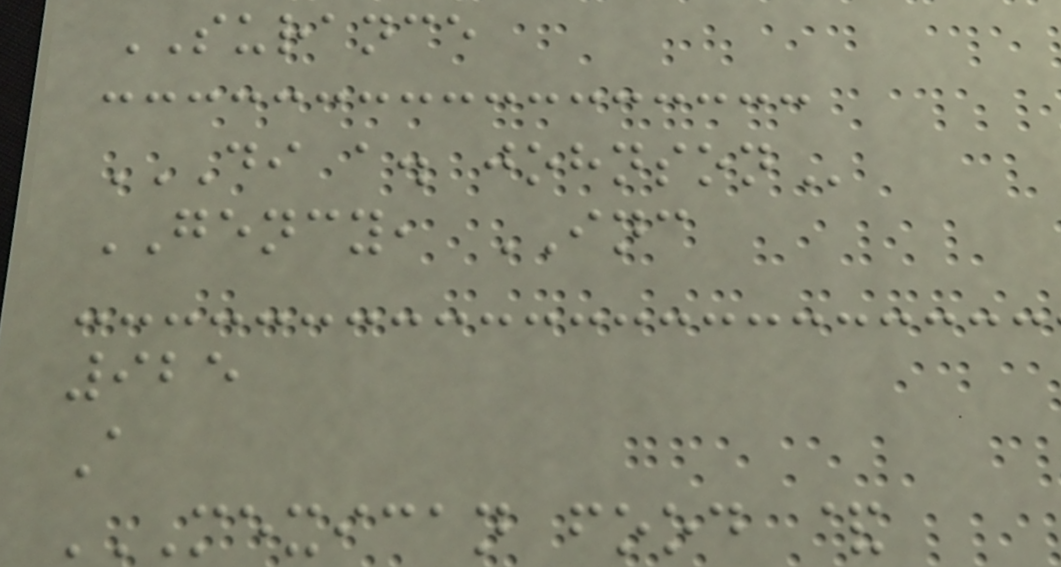SURANCE
DI A. JOHNSON
GENCY, INC
925
A
MEXICAN FOOD &
